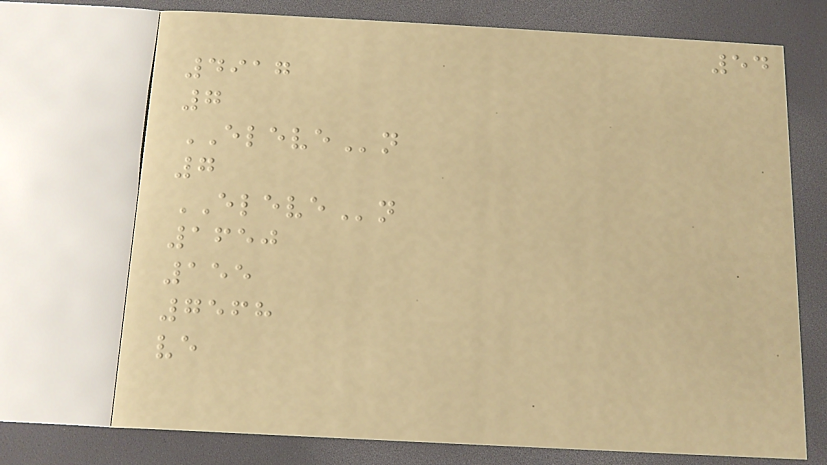54
4917
7
ELEVEn
7
ELEVEn
1650
155
7568
ve
